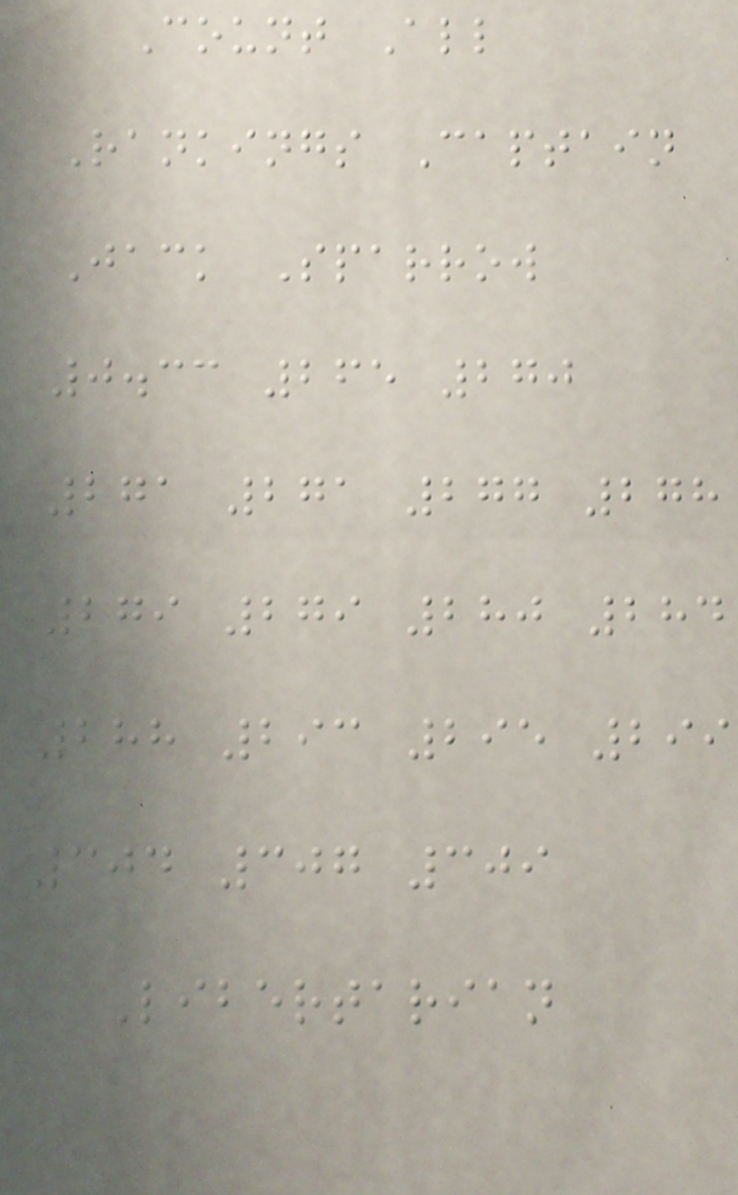Count All
Rankings Captain
Jack Sparrow
0.33 265 270
271 271 277 278
279 279 280 284
288 293 295 299
304 307 309
Libertarian
